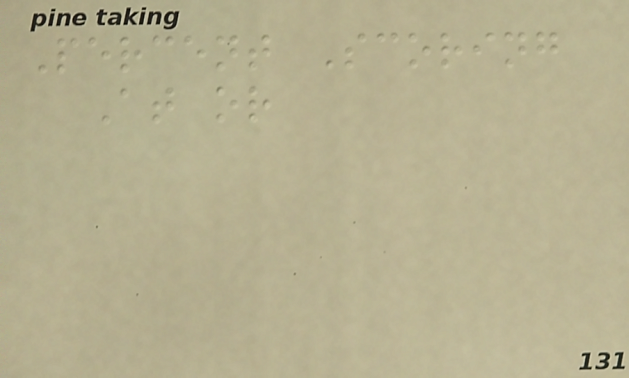Percent Scoring
At or
